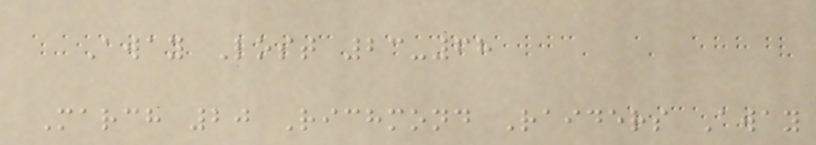Away Lost 23-68
March 20 Richmond Raiders Away
